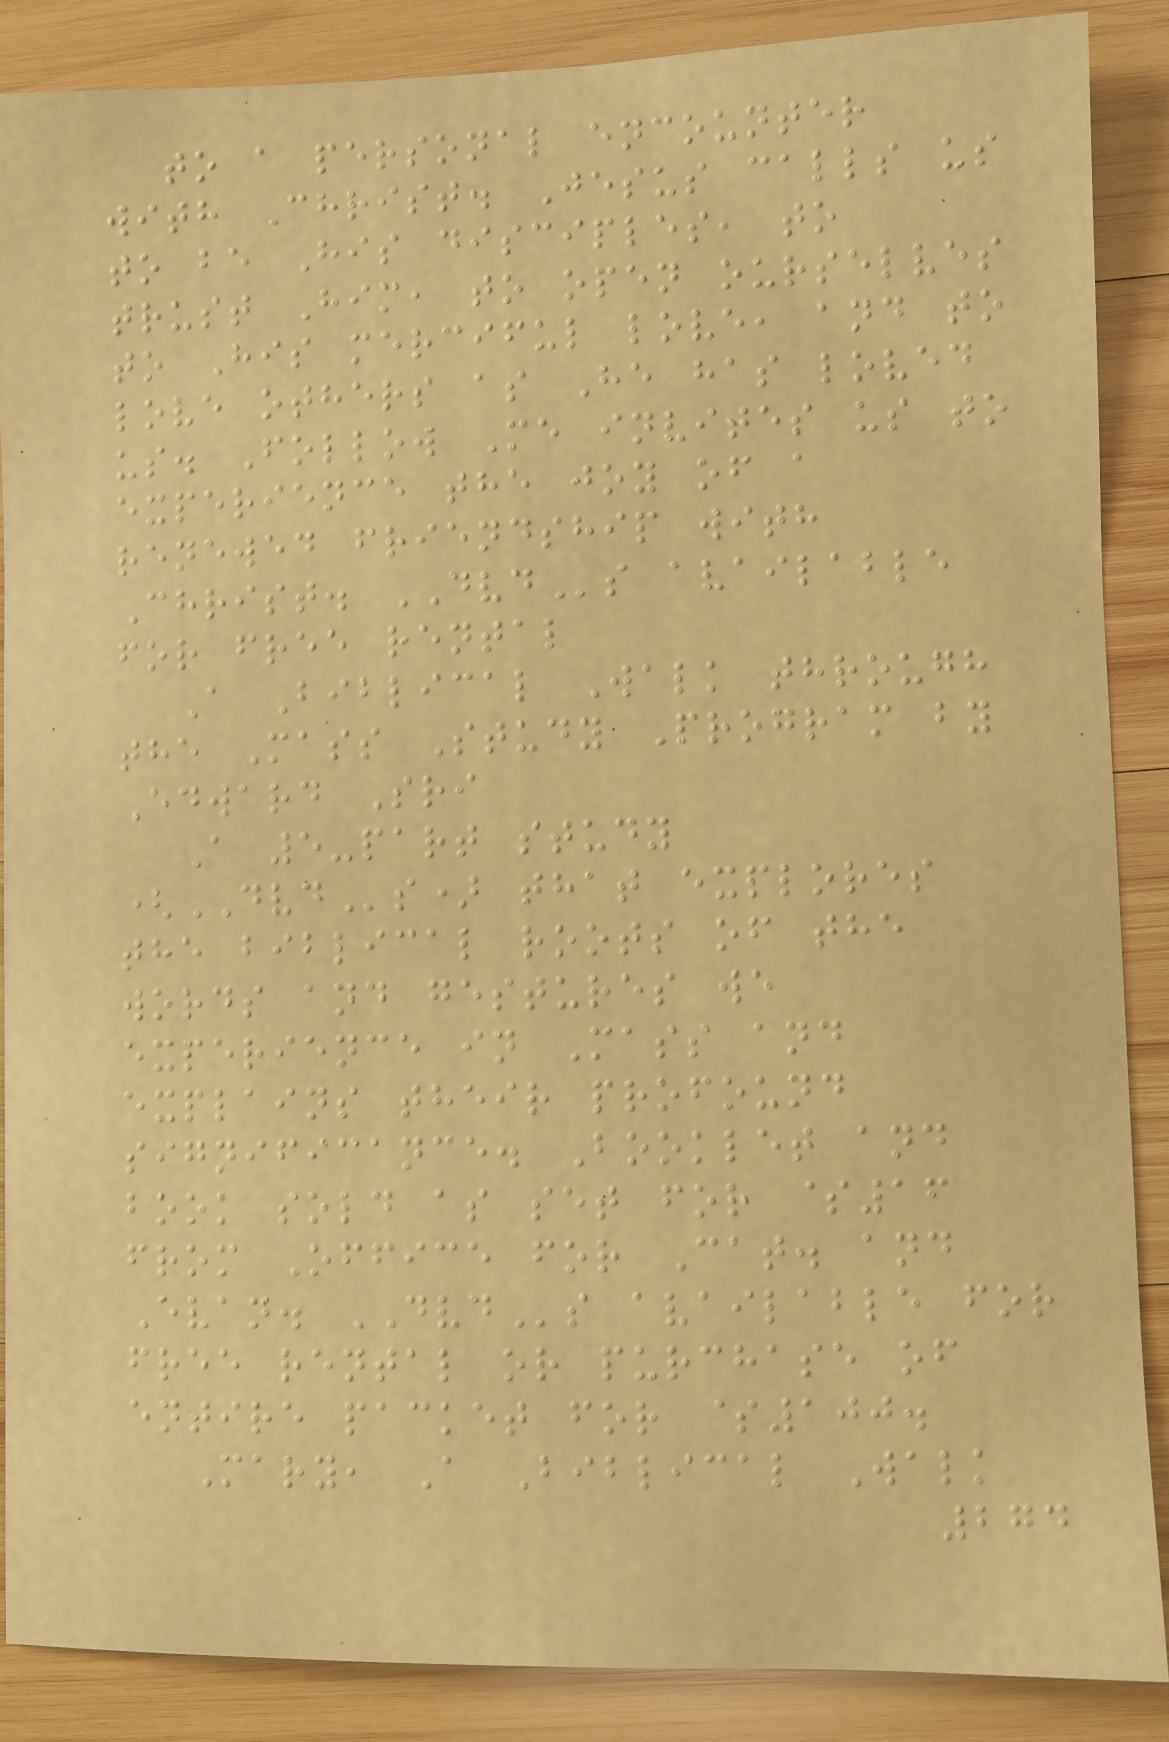to a personal encounter
with Christ. Jesus calls us
to be His disciples, to
trust Him, to open ourselves
to His merciful love, and to
love others as He has loved
us. Follow Me invites us to
experience the joy of a
renewed friendship with
Christ. DVDs available
for free rental
A Biblical Walk through
the Mass Study Program by
Edward Sri
A 5-part study
(DVDs) that explores
the biblical roots of the
words and gestures we
experience in Mass and
explains their profound
significance. Booklet and
book sold as set for $16
from Office for Cat. and
Evan. DVDs available for
free rental or purchase of
entire packet for $100.
Mary, A Biblical Walk
274
